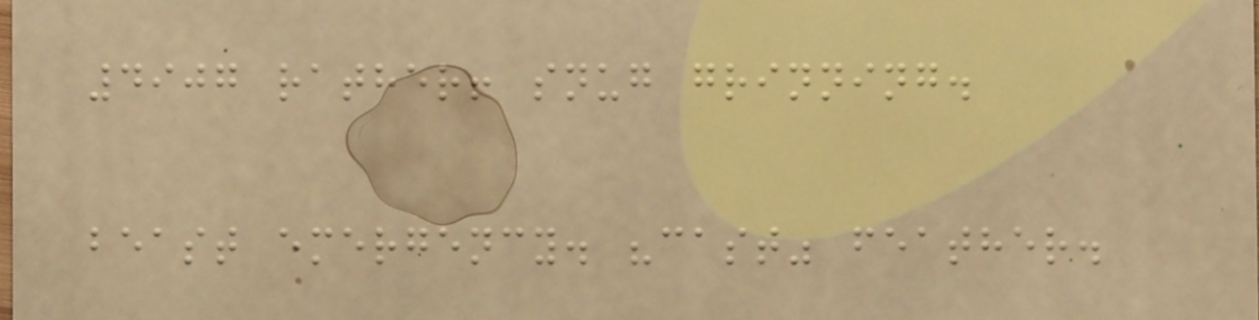4907 rather! snug grinning.
beast emergency. "cast" feather.
